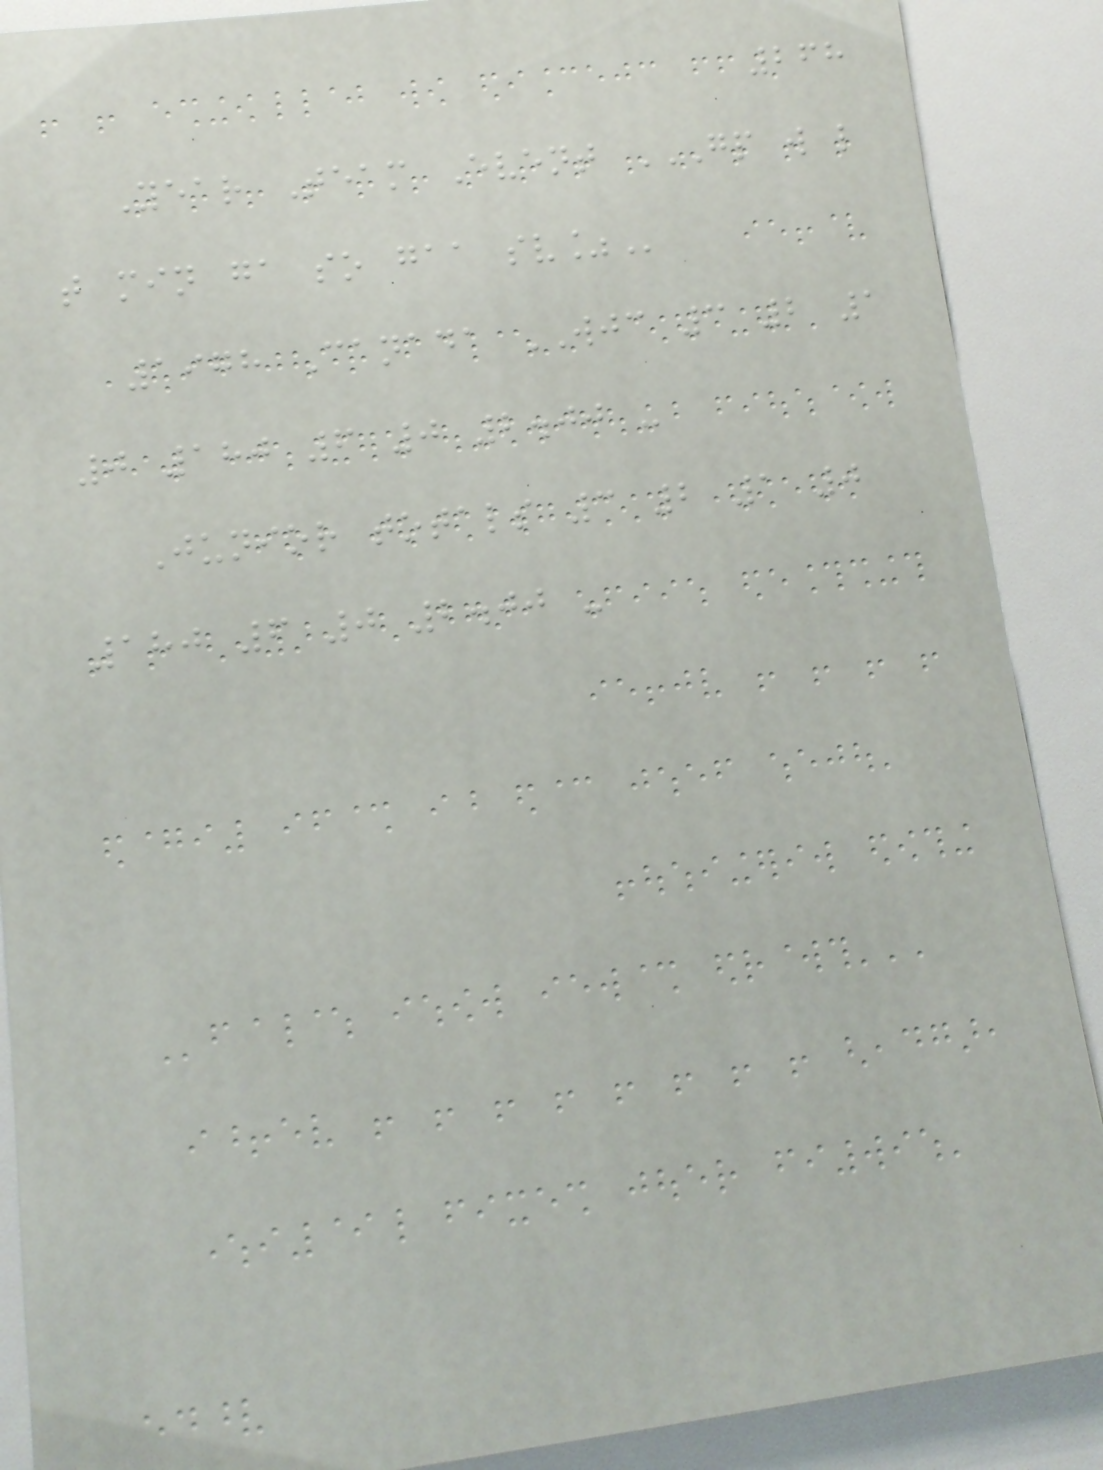268
Year Team Event GP W L
T MIN GA SO GAA SV%
1978 Canada WJC 3 2 1
0 180 6 0 2.00 -
Junior totals 3 2 1 0
180 6 0 2.00 -
